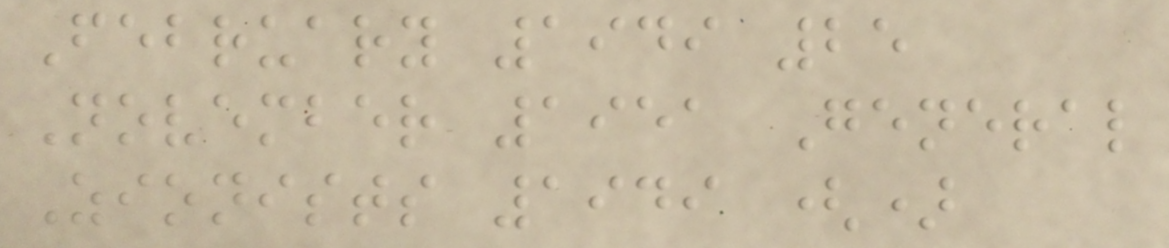February 1949 25
November 1951 General
Zionists 1949 ()
